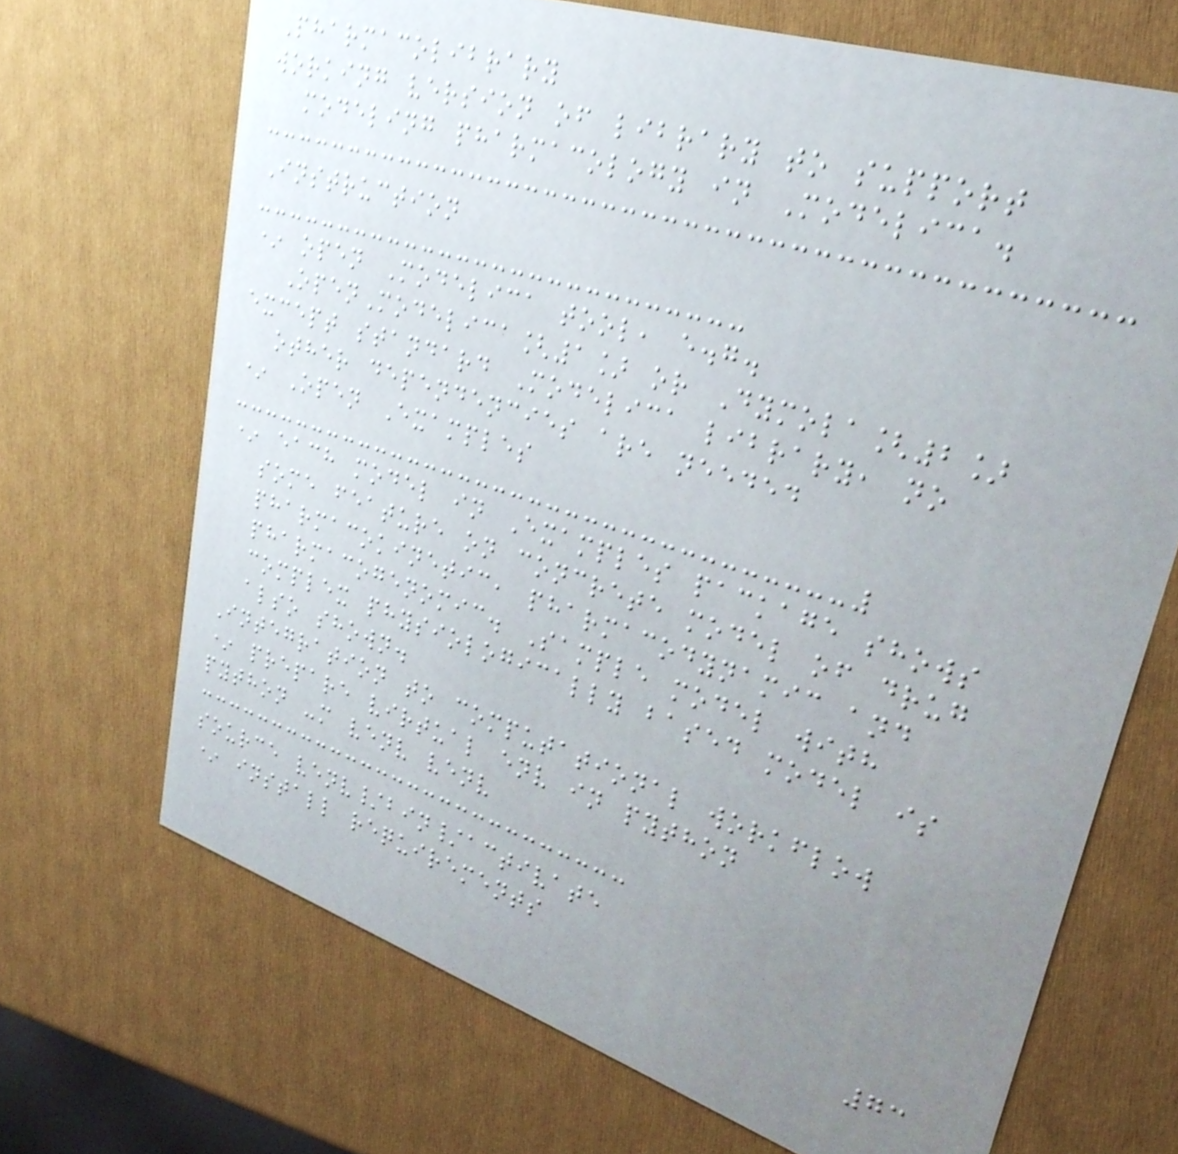Pharmacolibrary
working version of library to support
modeling pharmacology in Modelica.
Instruction
* open Modelica tool, e.g.
OpenModelica[1] or Dymola[2]
except standard Modelica library, no
other dependencies are needed
* Open Examples
* each model in Examples package shows
some feature on concrete model of drug
pharmacokinetic, pharmacodynamic and
pharmacogenomic. Sample model with
complex physiologically based model is
also shown.
Integration to computational workflow
* prepare virtual env in python
python -m venv venv
source venv/bin/activate
* install requirements
73
